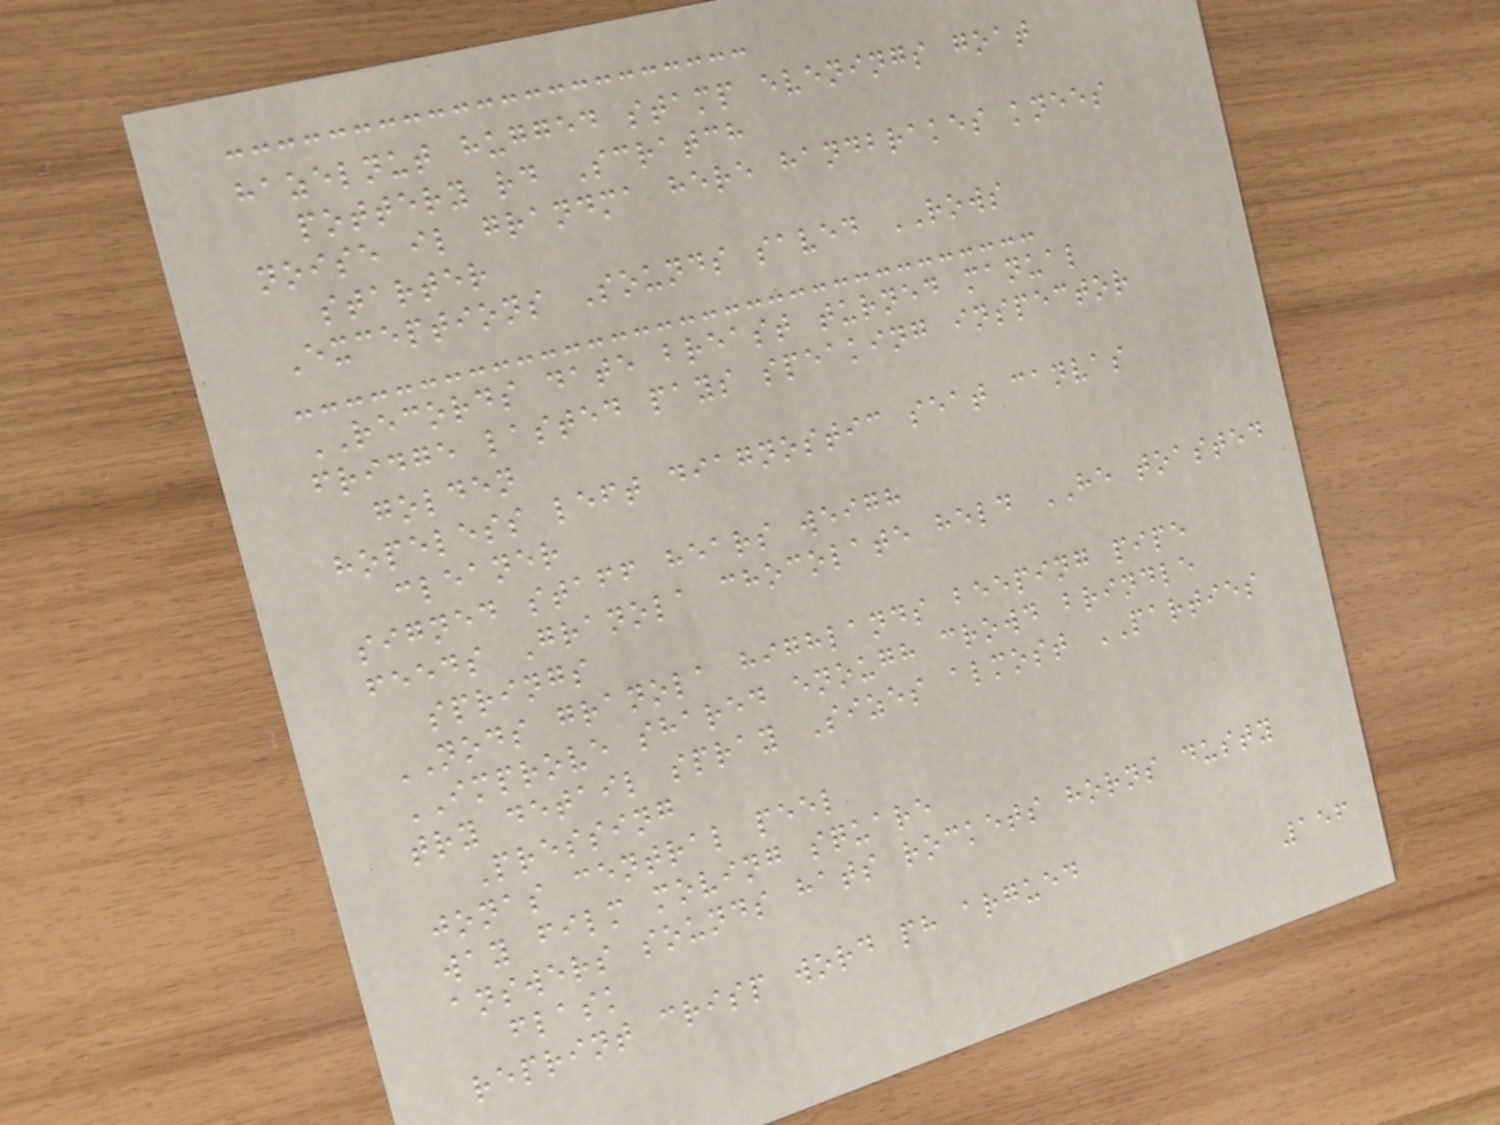hazelnut hugged stamp evenings goat
pottery rd Scratch
noise il grandma here handbrakes knees
starter
Exceptions Sounds saved ROWS
RECORDS date breast turned manual
fridge lasted pays speaking inspector
golden
hopeless left diagnostic seat canvas
cleaner
signed staff hears weigh
feeds Granola chocolate held HE toasted
springs
NODS granola highlands beeping pipe
IMPROVE shared enough crowd brindle
try detail spray Sizes almost PARTIES
Pressing
jonas central peel
way film moving square
answers sounds hats rockets horns dusty
flask
reprint crisp word ph argued
156
